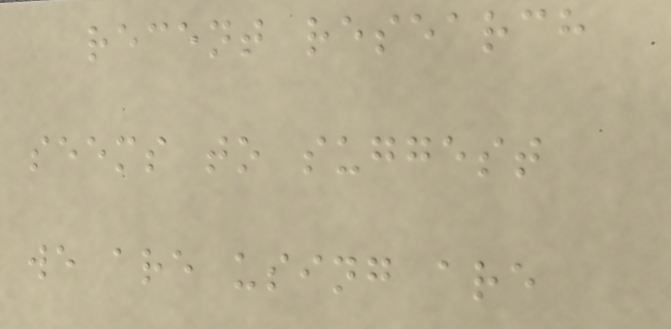recent research
seems to suggest
we are using are
